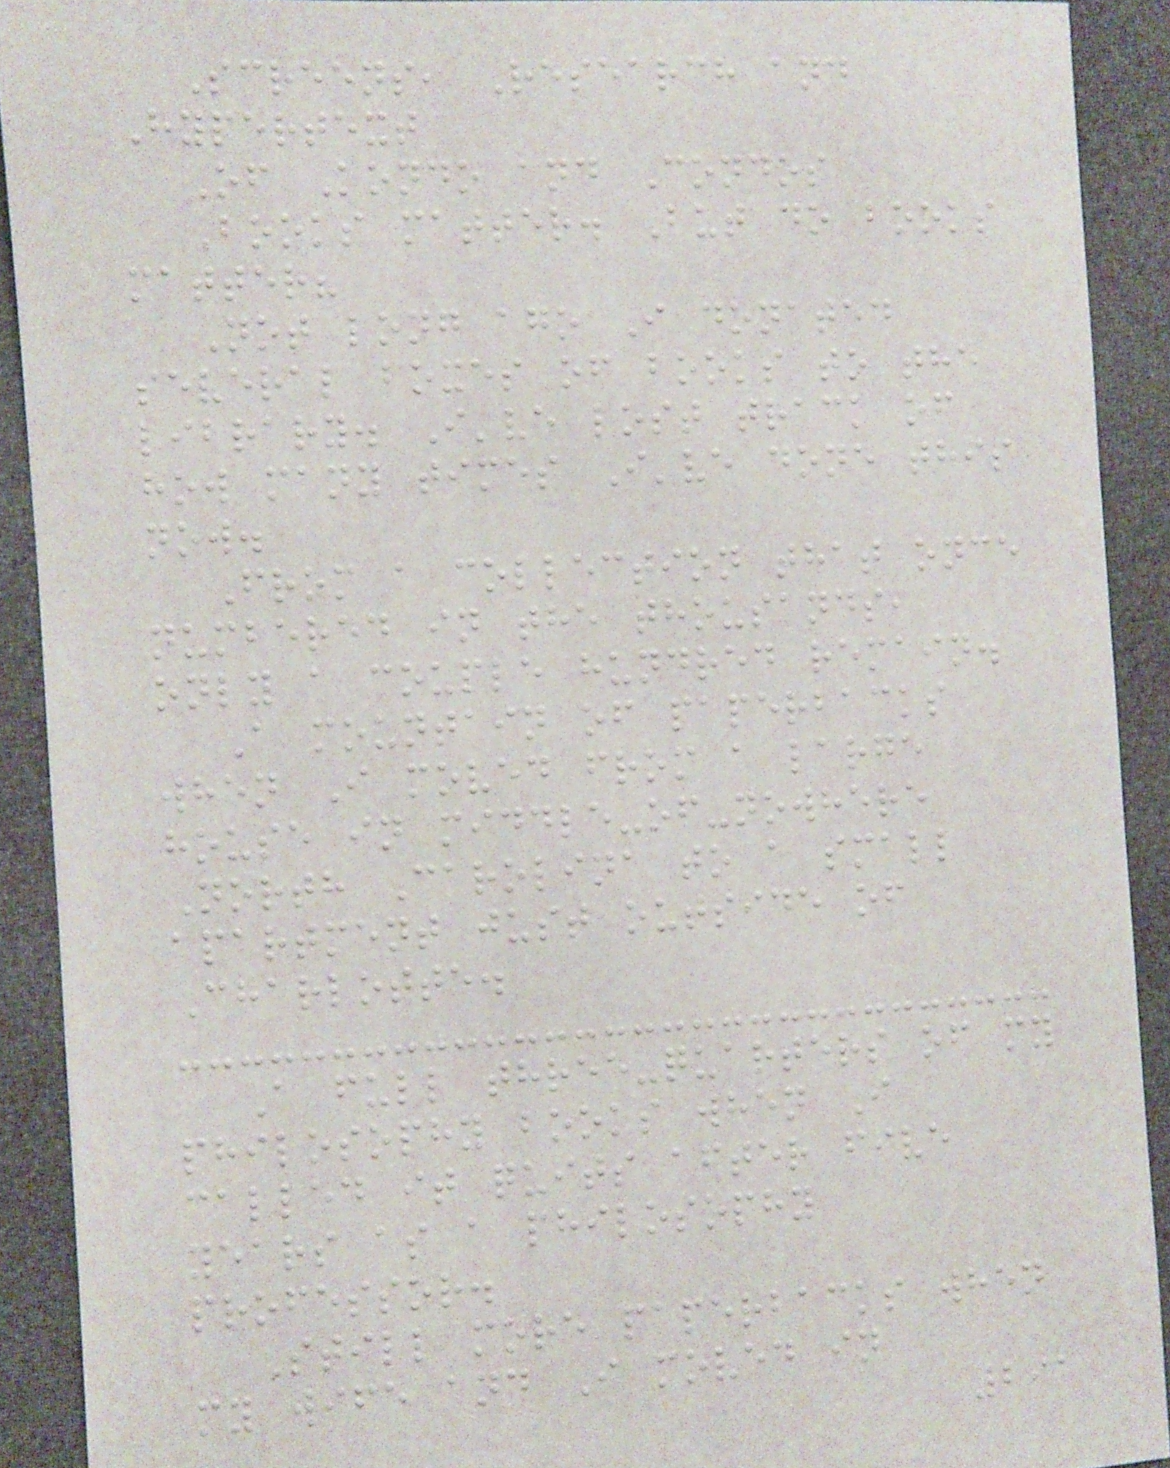Screens, Research and
Hypertext
Of Kondo and Condos
Books matter. But do books
matter?
Not long ago I donated
several boxes of books to the
library. I've lost track of
how many times I've done this
now.
From a collection that once
numbered in the thousands,
only a couple hundred remain.
A mountain of paperbacks
when I moved from a large
house in middle-of-nowhere
North Carolina to a small
apartment just outside of
Charlotte.
A full three-quarters of my
philosophy books when I
called it quits after five
years as a philosophy
professor.
Still more paperbacks when
my wife and I moved in
291
